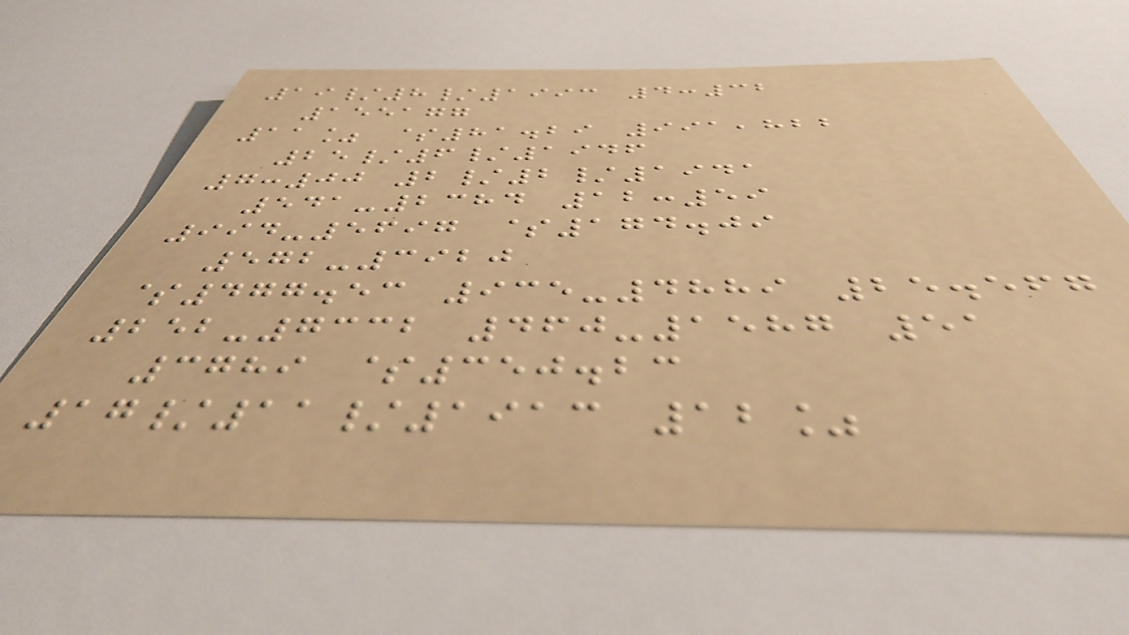19/8/1993 4:32
155177
11% $81.29 991,822
25/6/1946
7:00 2/2/1941
541-2384 12:59
994-5697 $174.09
572-3920
$477.53 935-4889 25.567
252-7332 460-1587 51
3789 $350.23
17/11/1913 12%
